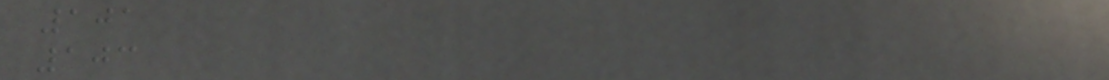101
103
